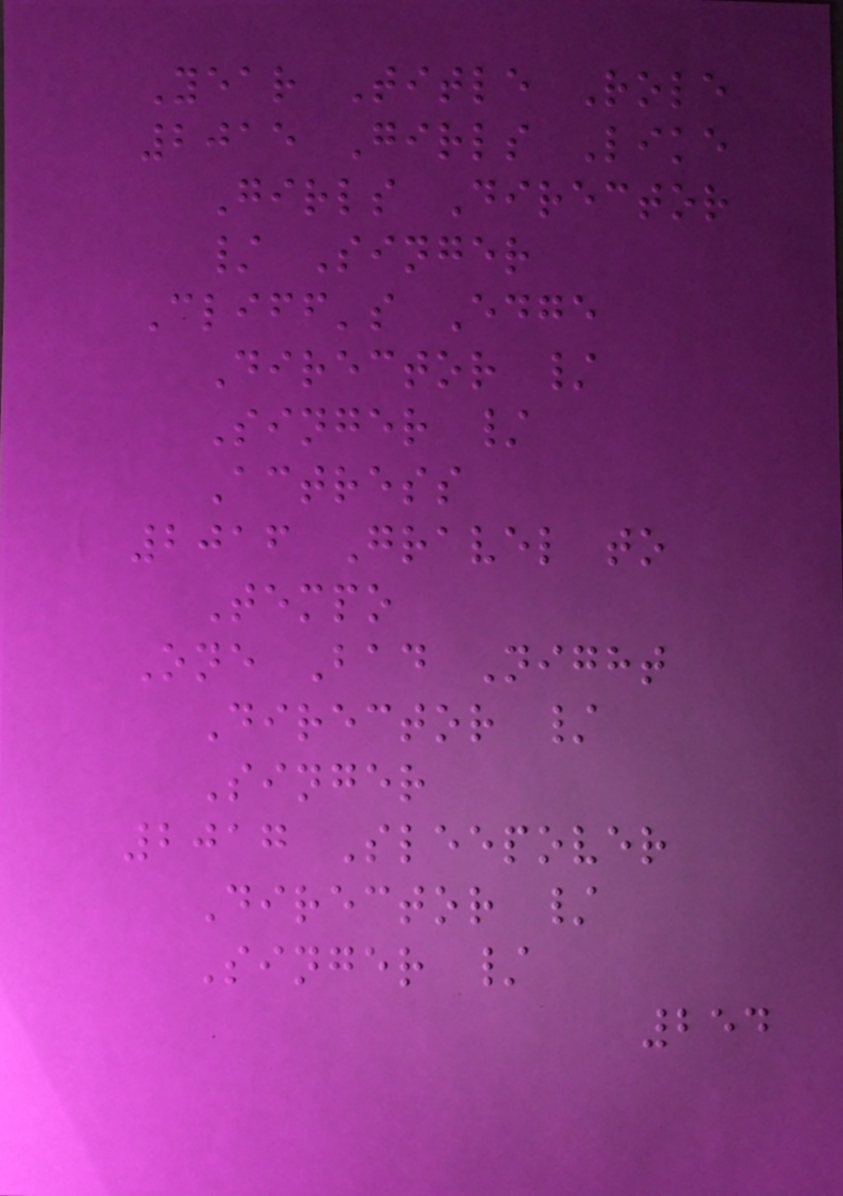Year Title Role
2015 Girls Like
Girls Director
/ Singer
Cliff's Edge
Director /
Singer /
Actress
2016 Gravel to
Tempo
One Bad Night
Director /
Singer
2017 Sleepover
Director /
Singer /
254
